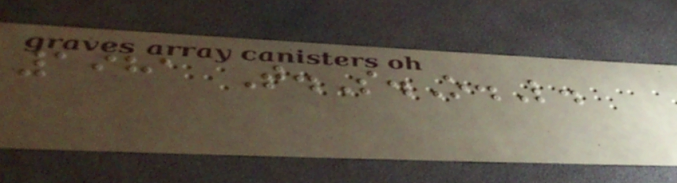1981 T.S.O.L.
